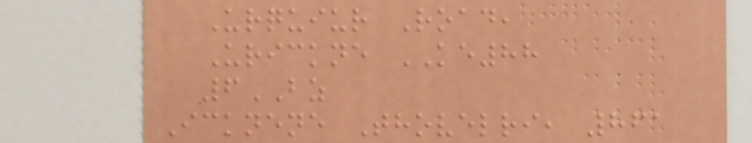Urquiur Road,
Urickne KE88
6BZ
Icknene Thovelri, 861
